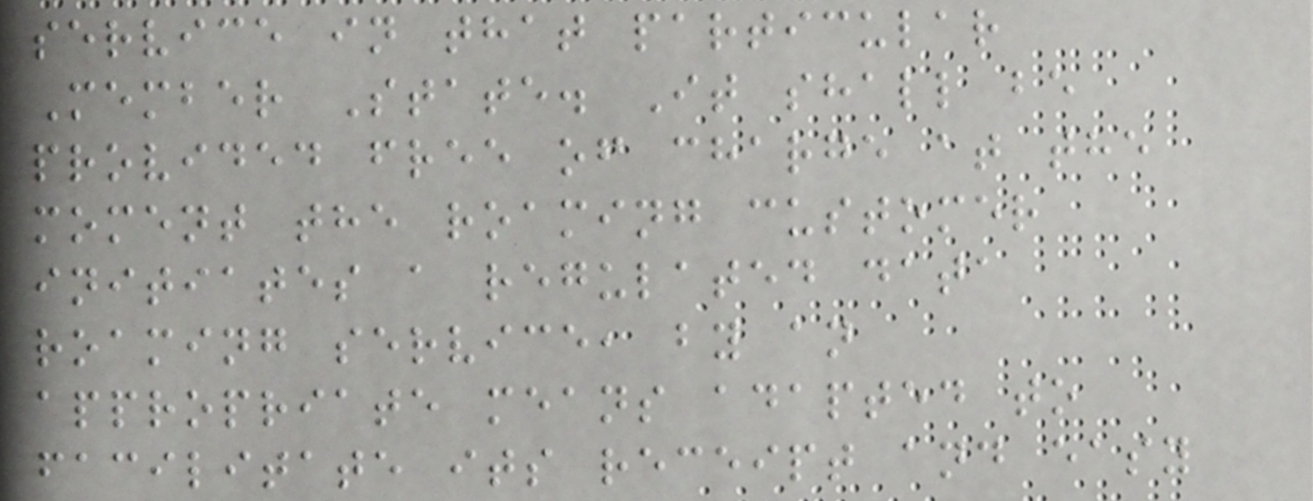service in that particular
Member State. It shall be
provided free of charge at the
moment the roaming customer
initiates a regulated data
roaming service, by an
appropriate means adapted to
facilitate its receipt and easy
